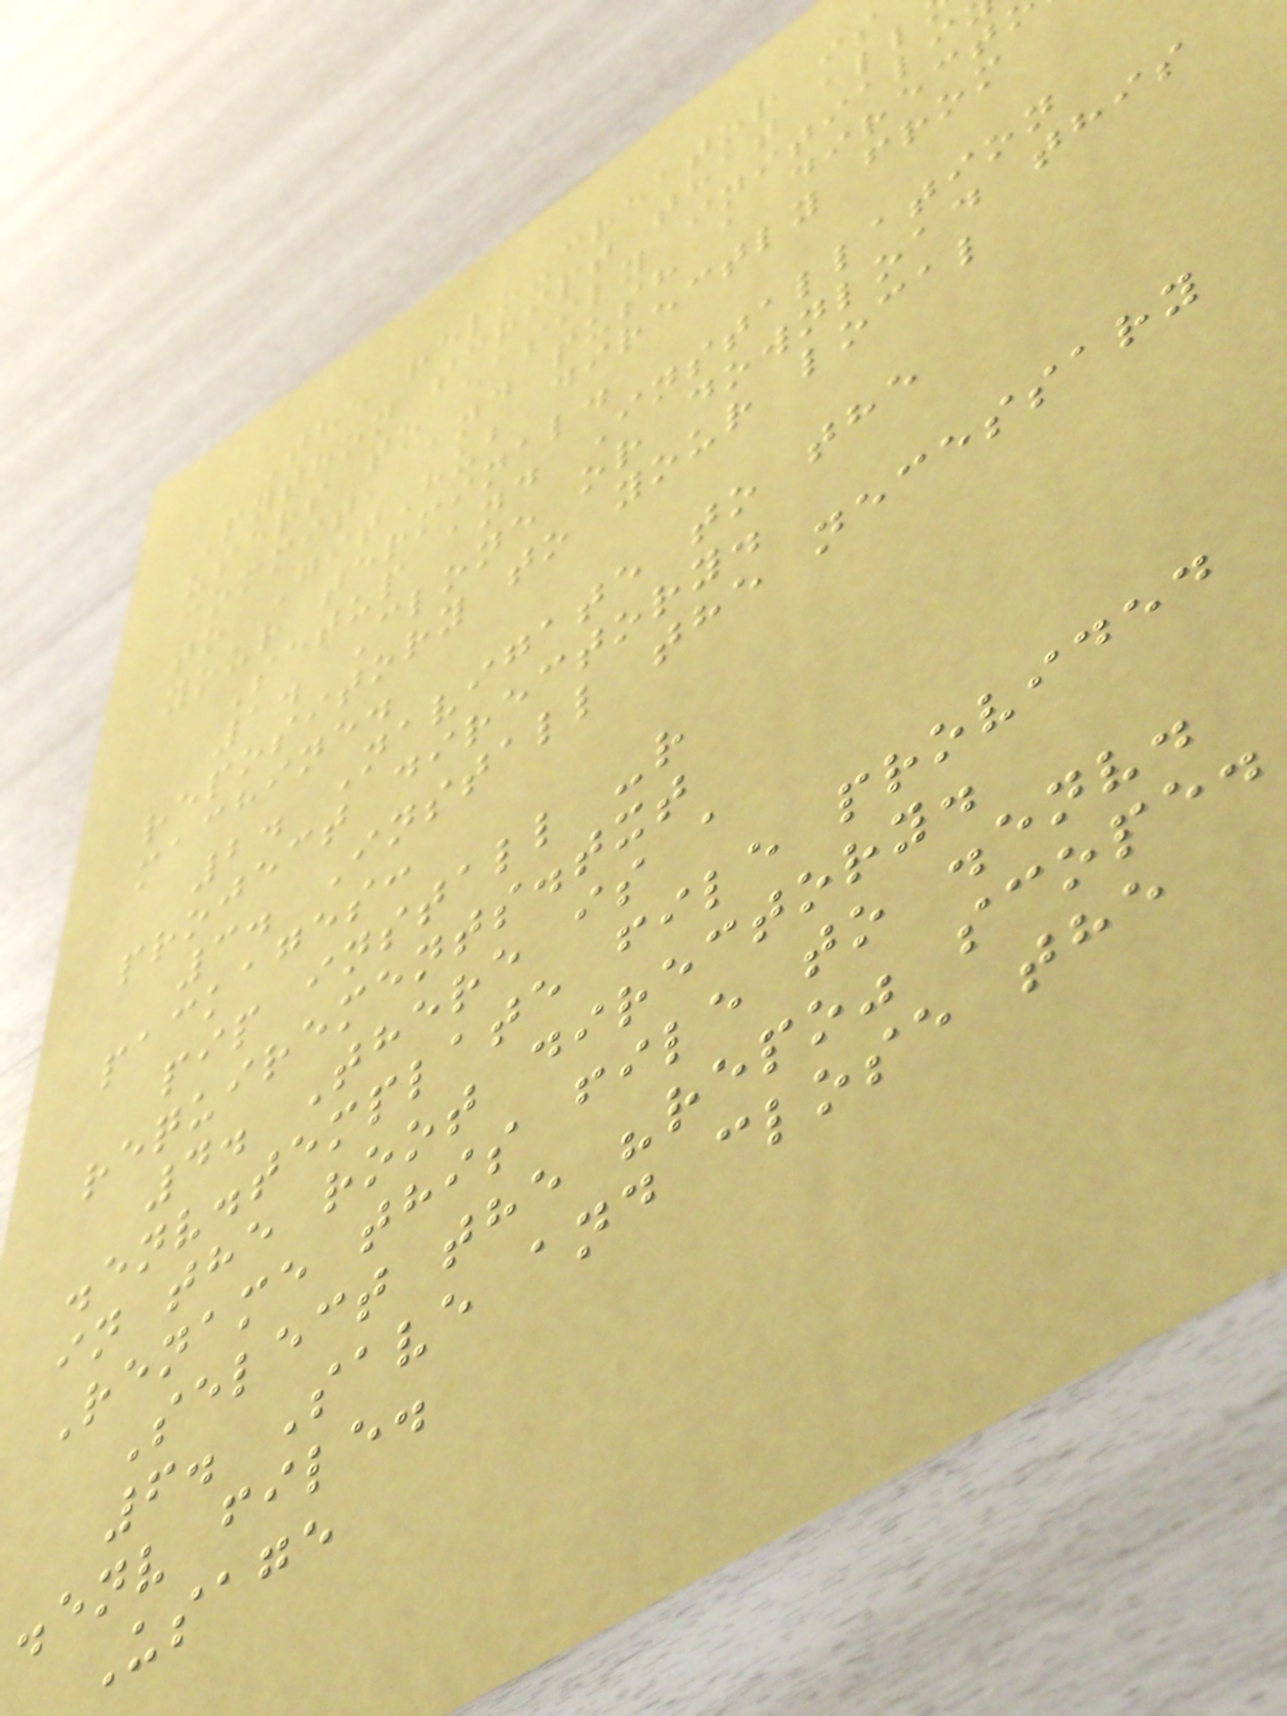The repo-creator is
Python script that all
users to easily initiali
commit, and push a direct
to GitHub directly from
your terminal.
Setup and Installation
1. Clone or download this
repository to your local
machine.
2. Navigate to the
project directory.
3. Install the necessary
packages:
pip install -r
requirements.txt
4. There is a
.env.template file provided
in the root directory.
Rename this file to .env.
Select the "repo" scope.
6. Save and close the
.env file.
Usage
